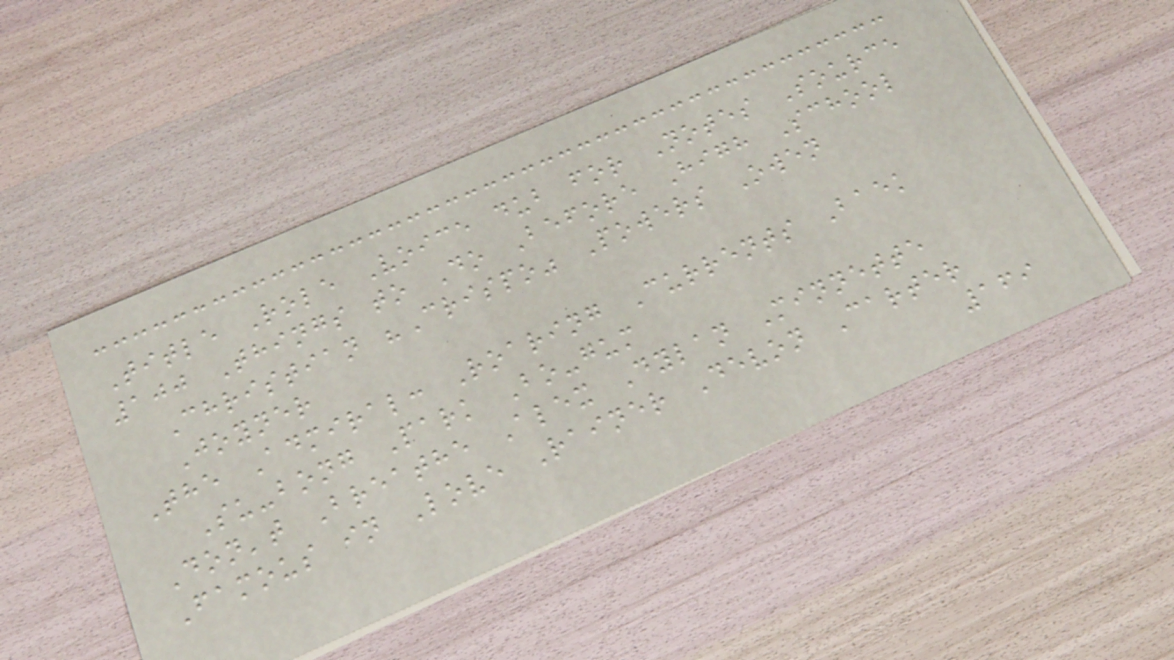Title Role Voice dub for Notes Source
100 Things to Do Before High School
Christian "Crispo" Powers Owen
Joyner
The Admiral: Roaring Currents Baek
Su-bong Park Bo-gum
Don't Breathe Alex Dylan Minnette
Famous in Love Rainer Devon Carter
169
